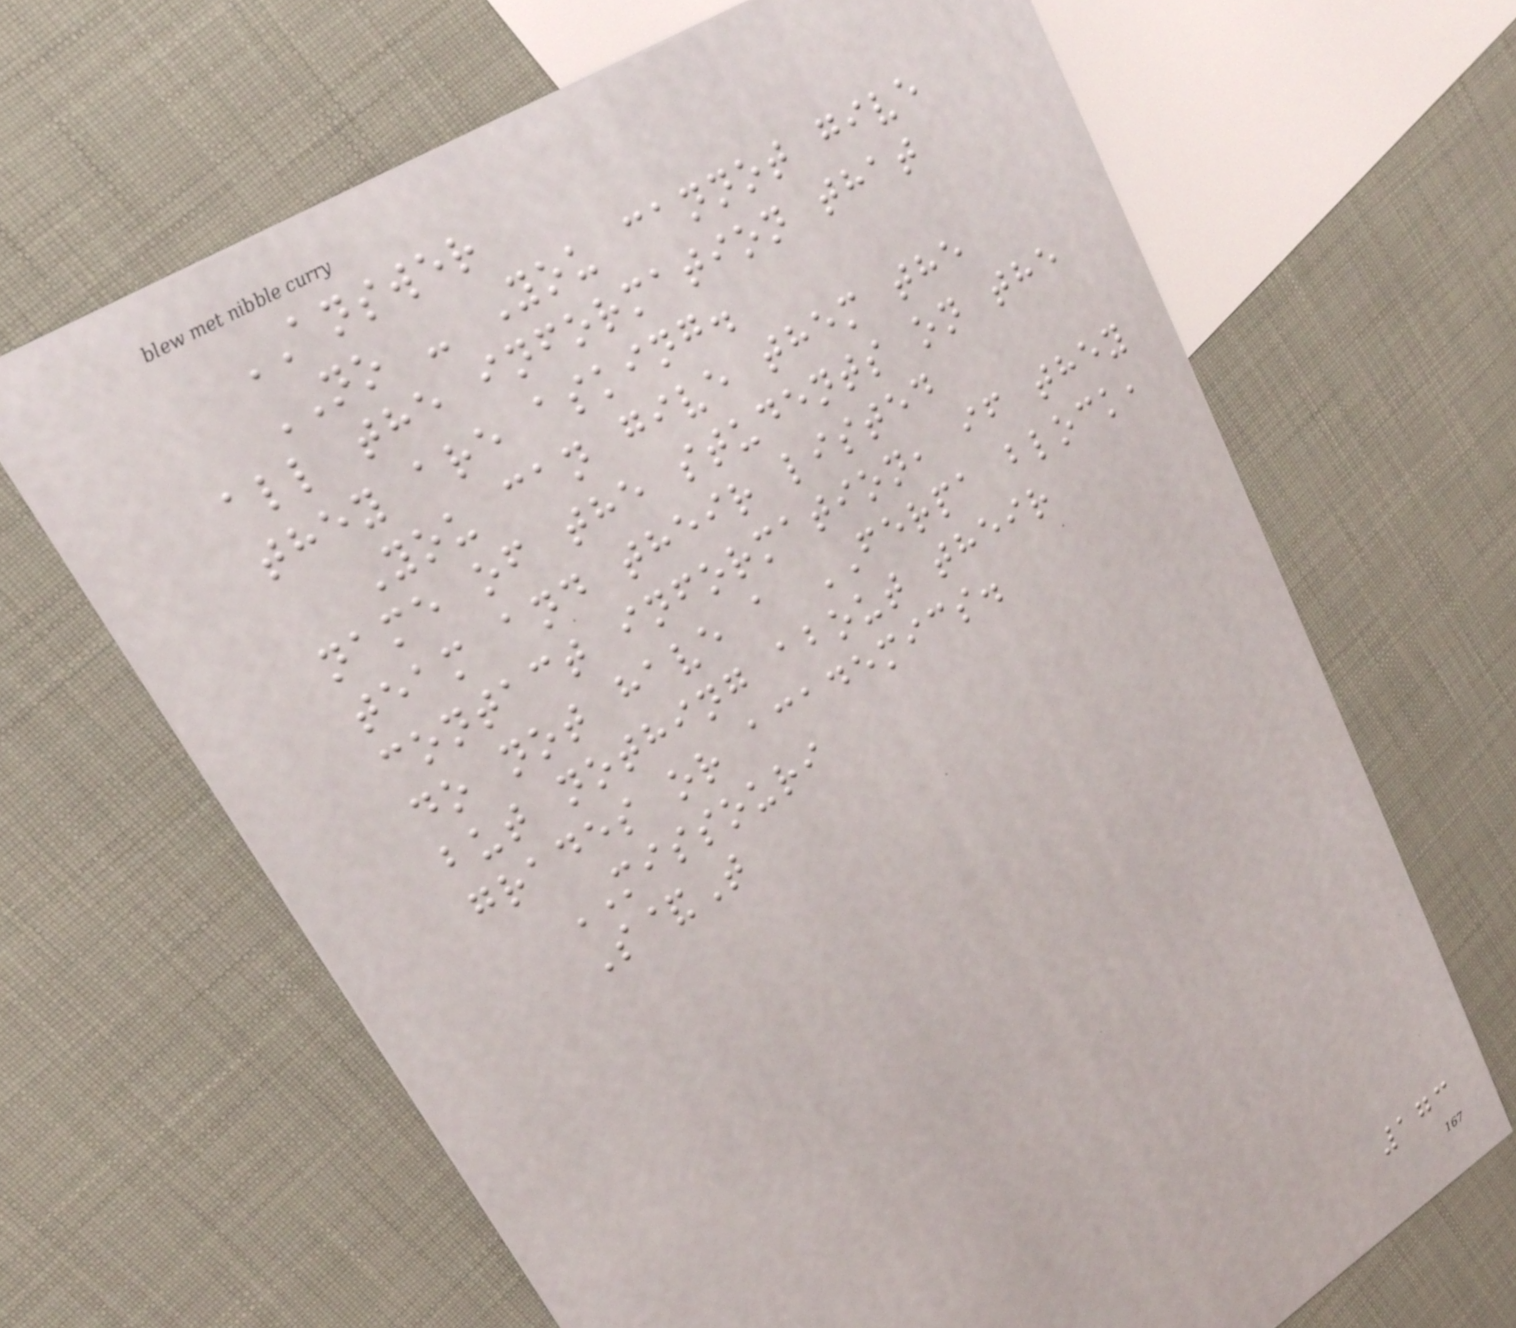ANSWER
NO - You cannot give
all the information that
they are asking.
You can give them the
name of the students on the
team and their listed
contact information, if they
do not have a FERPA block,
but nothing about their
grades or academics.
MISSOURI
S&T
173
